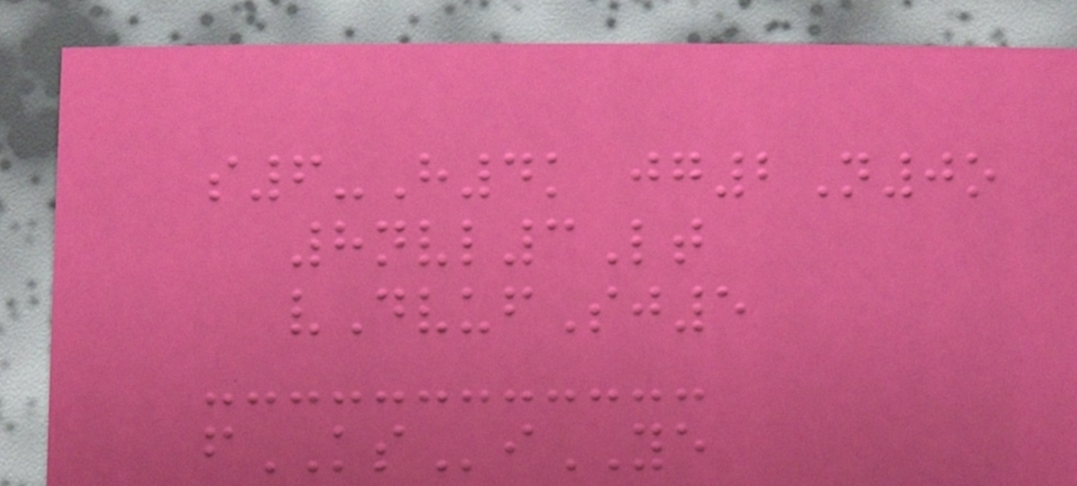s6-H4k jg2N0o
8nvl3Lt
vDvufSj5
fKSiYE
